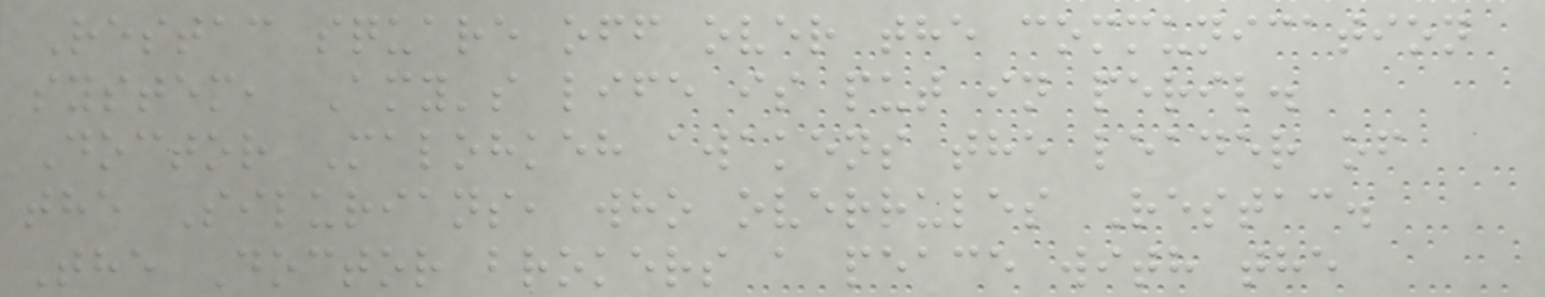Restac square off over the communication
system, Amy's life is put in peril.
Doctor Malohkeh awakens the leader of
the Silurians, who overrules Restac.
The Doctor brokers a peace with the
